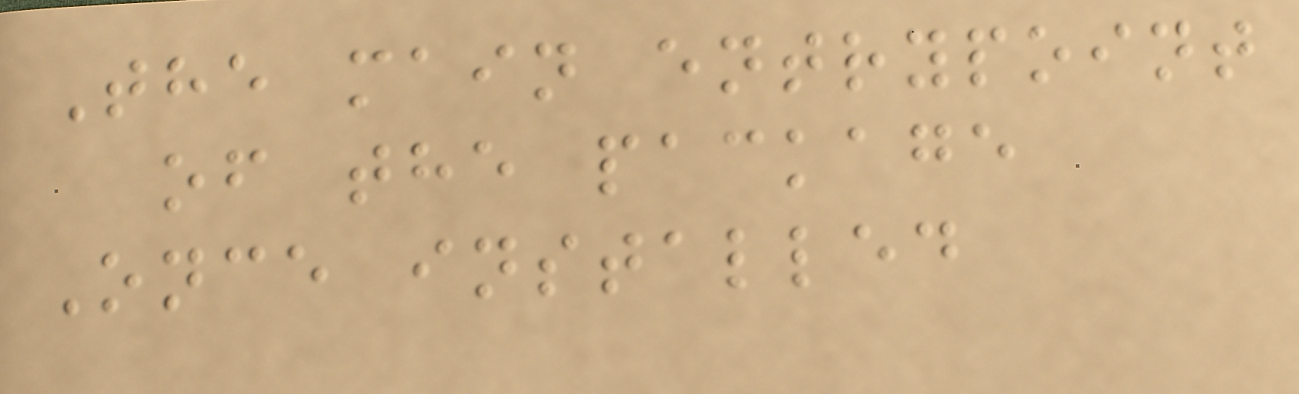The main entrypoint
of the package
Once installed
